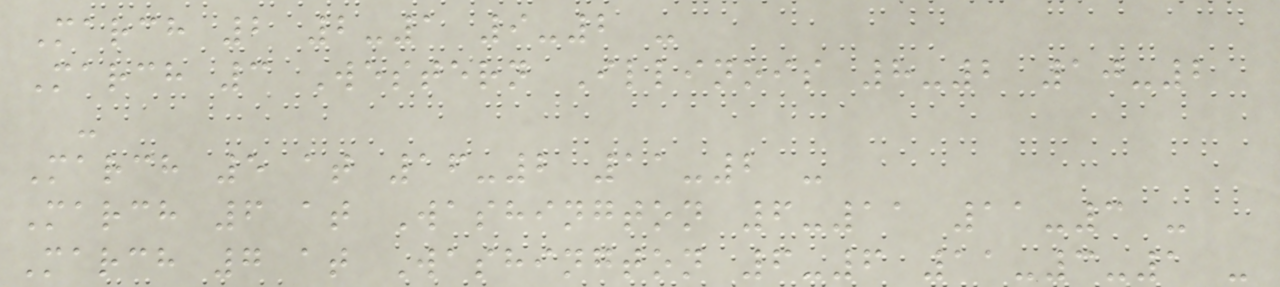March 2 2-1 9-2 -
March 3 Western Illinois 8-2 10-2
-
March 5 at 16-2 11-2 -
March 6 at Washington 6-11 11-3 -
March 7 at Washington 6-6 11-3-1 -
